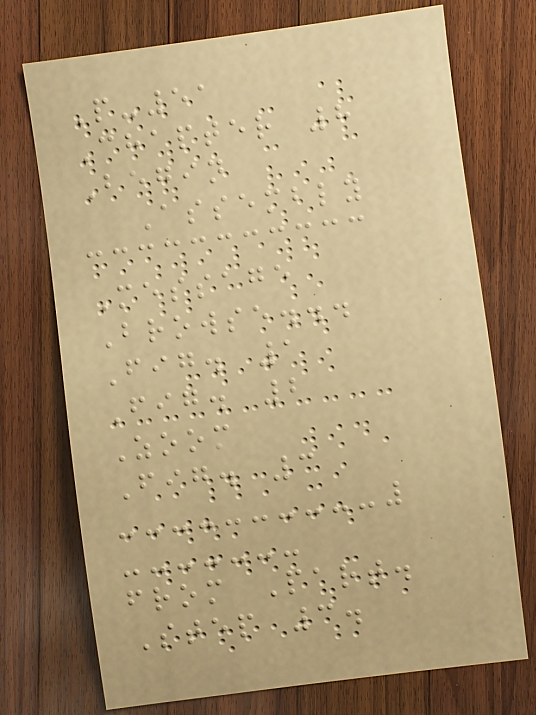P-51
Chapter 8
Begin
Assembly
Message
Browse...
Fig. 1
Fig. 2
Zoom
Fig. 3
from Part.
Step 3.
